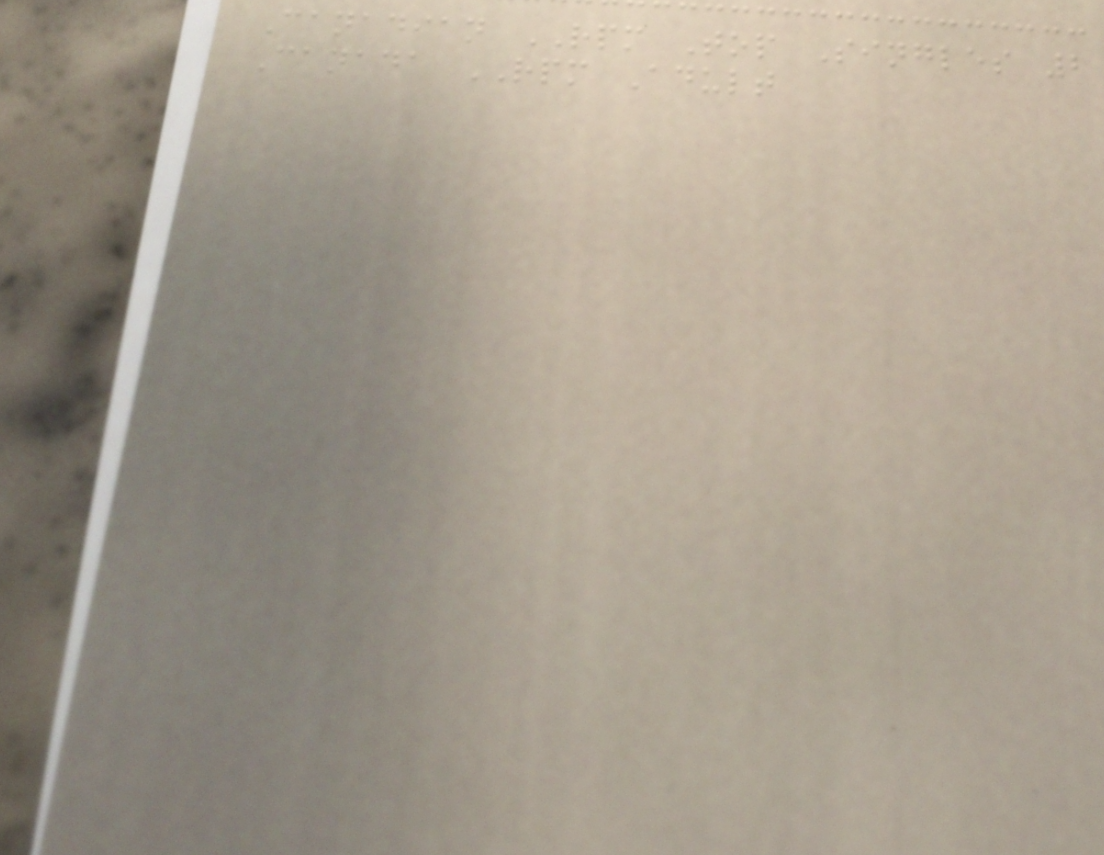Canadian RPM Top Singles 2
Canada RPM Adult
